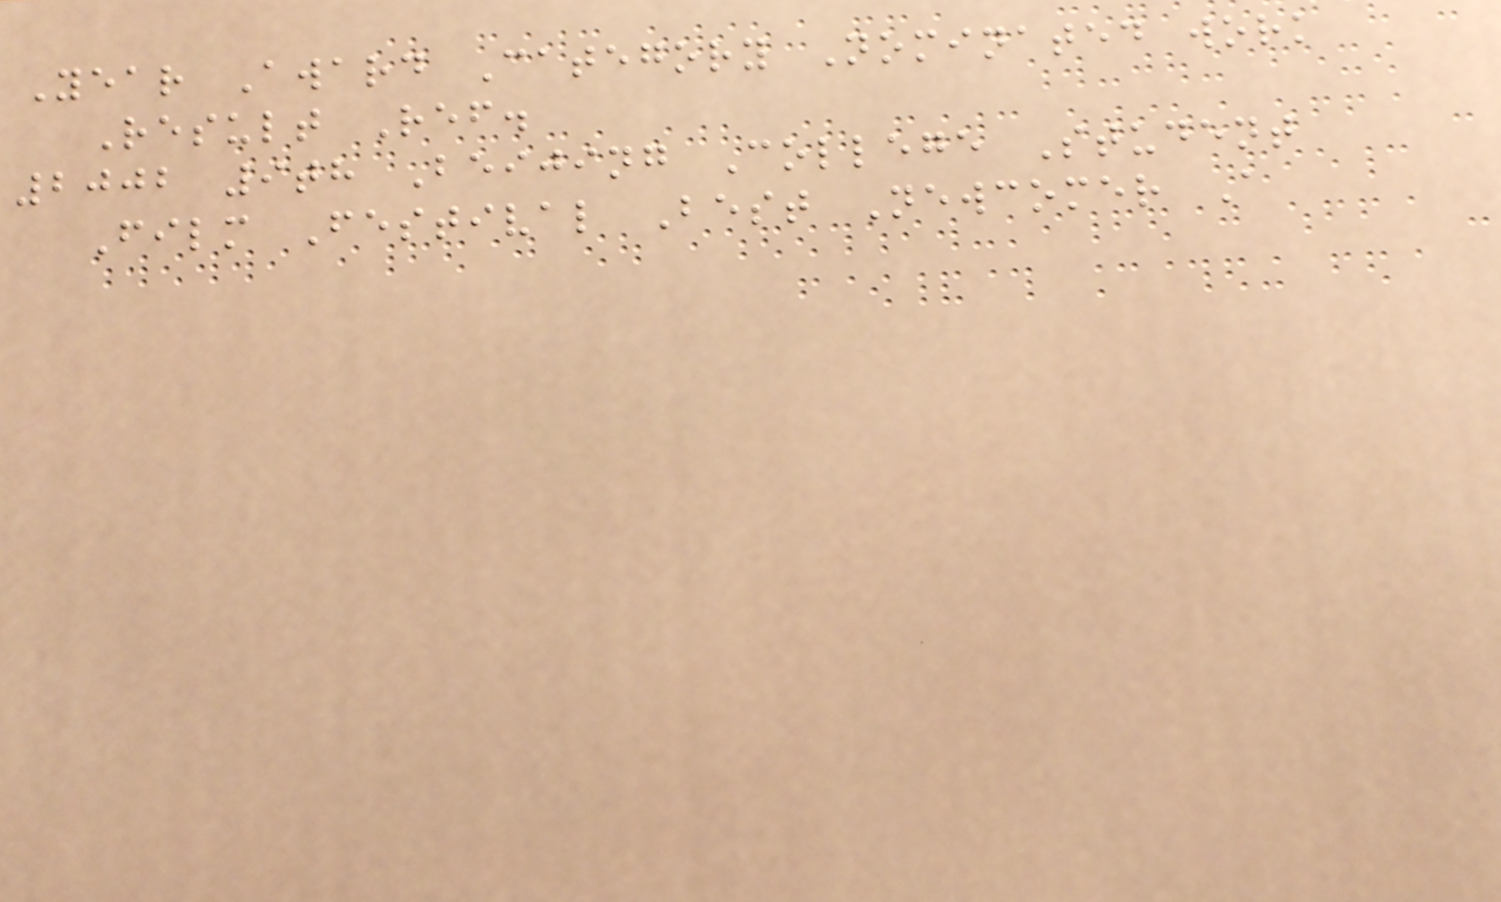Year Award Category Nominated work
Result Ref.
2002 9th Beijing College Student
Film Festival Best Newcomer A
